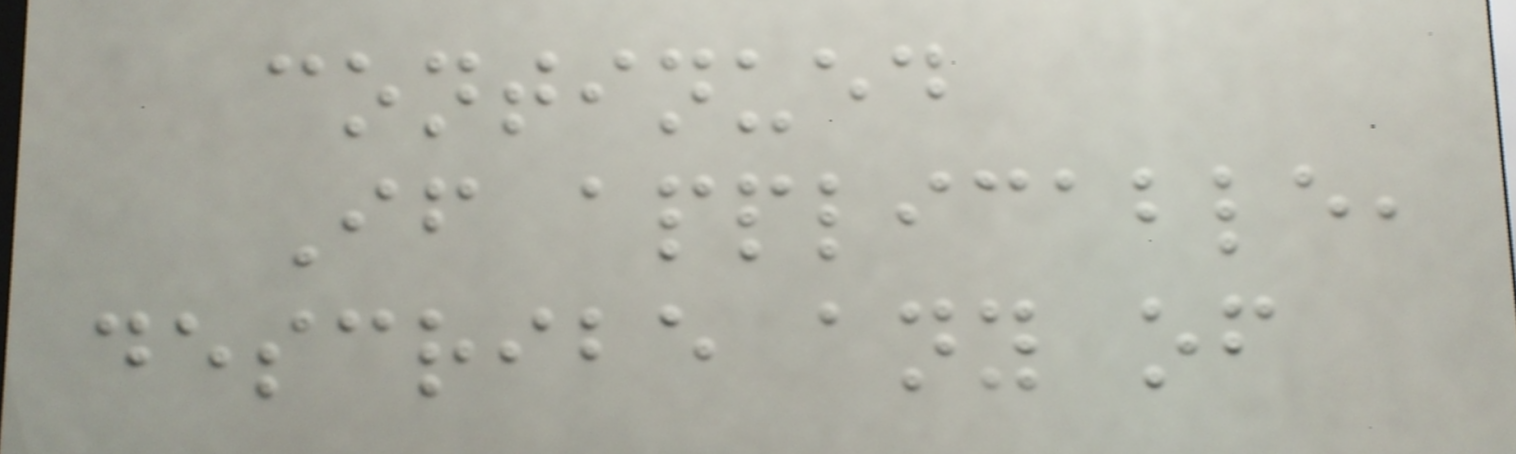continued
If applicable,
describe any of
